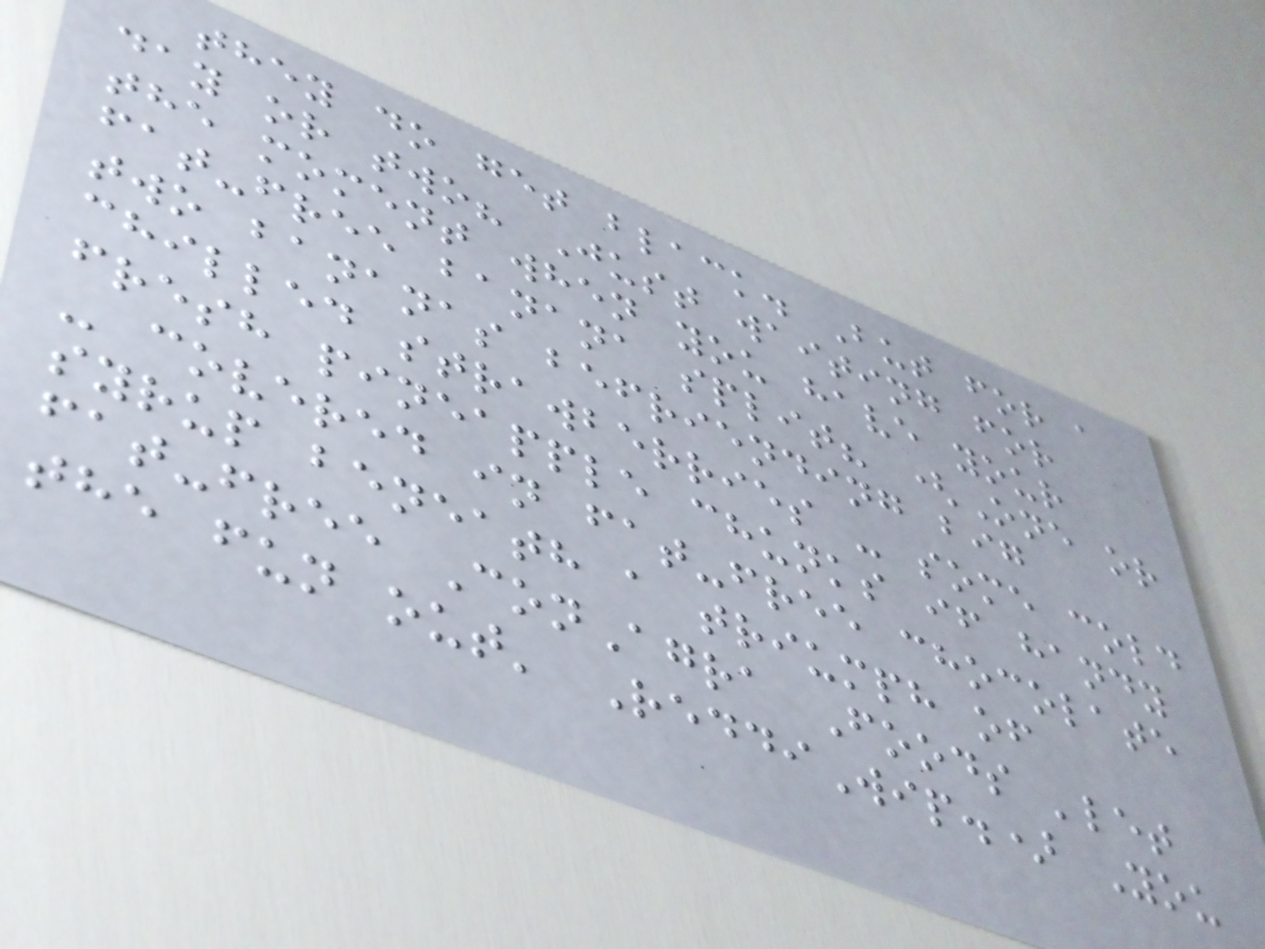they do get black. But for a
day or two? Just waiting for
the moment when you have your
fat-free banana split? (One or
two bananas befriending big
chilled strawberries - some cold
fresh pineapple chunks if handy
- covered in fat-free chocolate
syrup beneath a triumph of
fat-free ConAgra Foods 'let
the fun out' ReddiWip.) You
